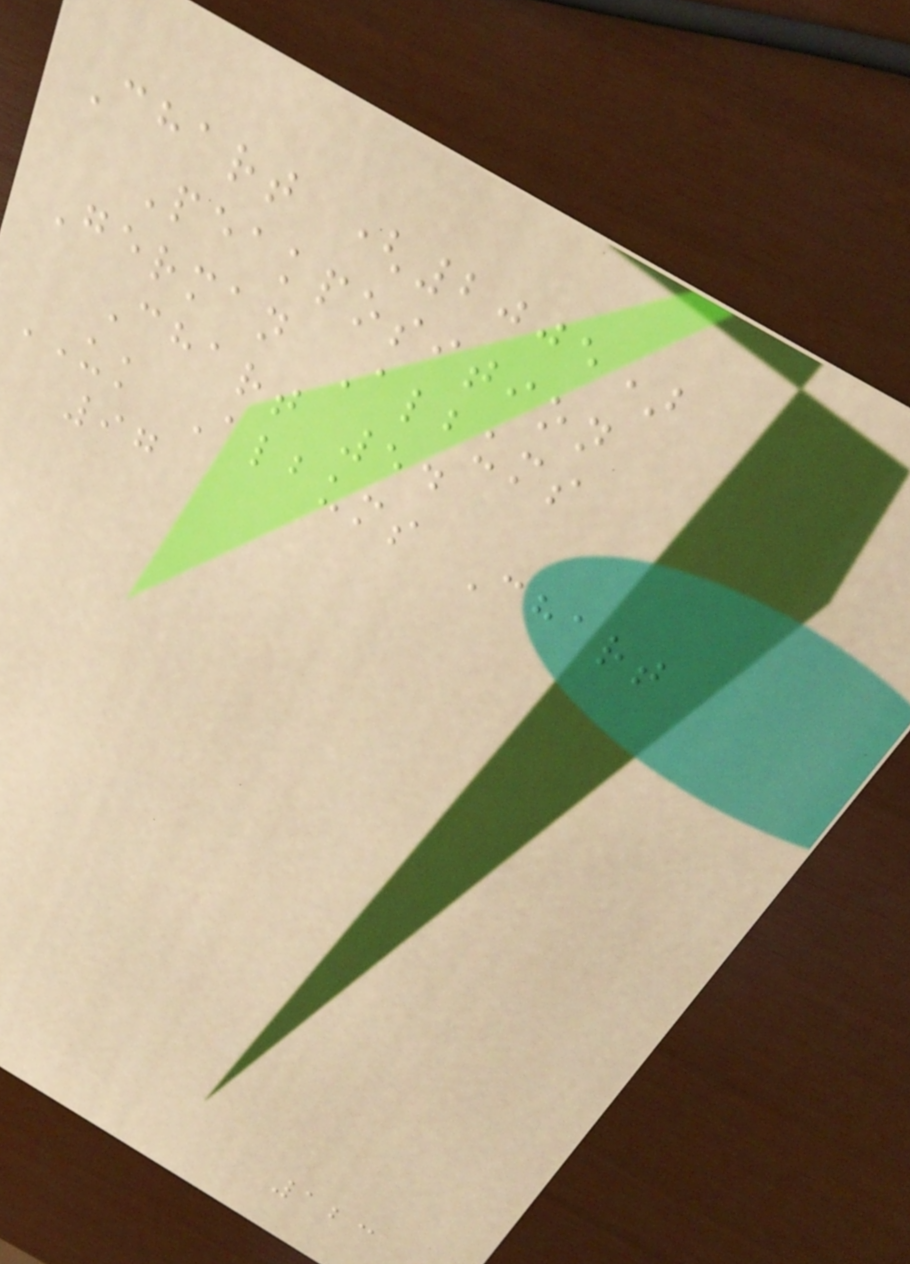Chart (2005)
Peakposition
German Albums
Chart 54
UK Albums Chart
97
123
